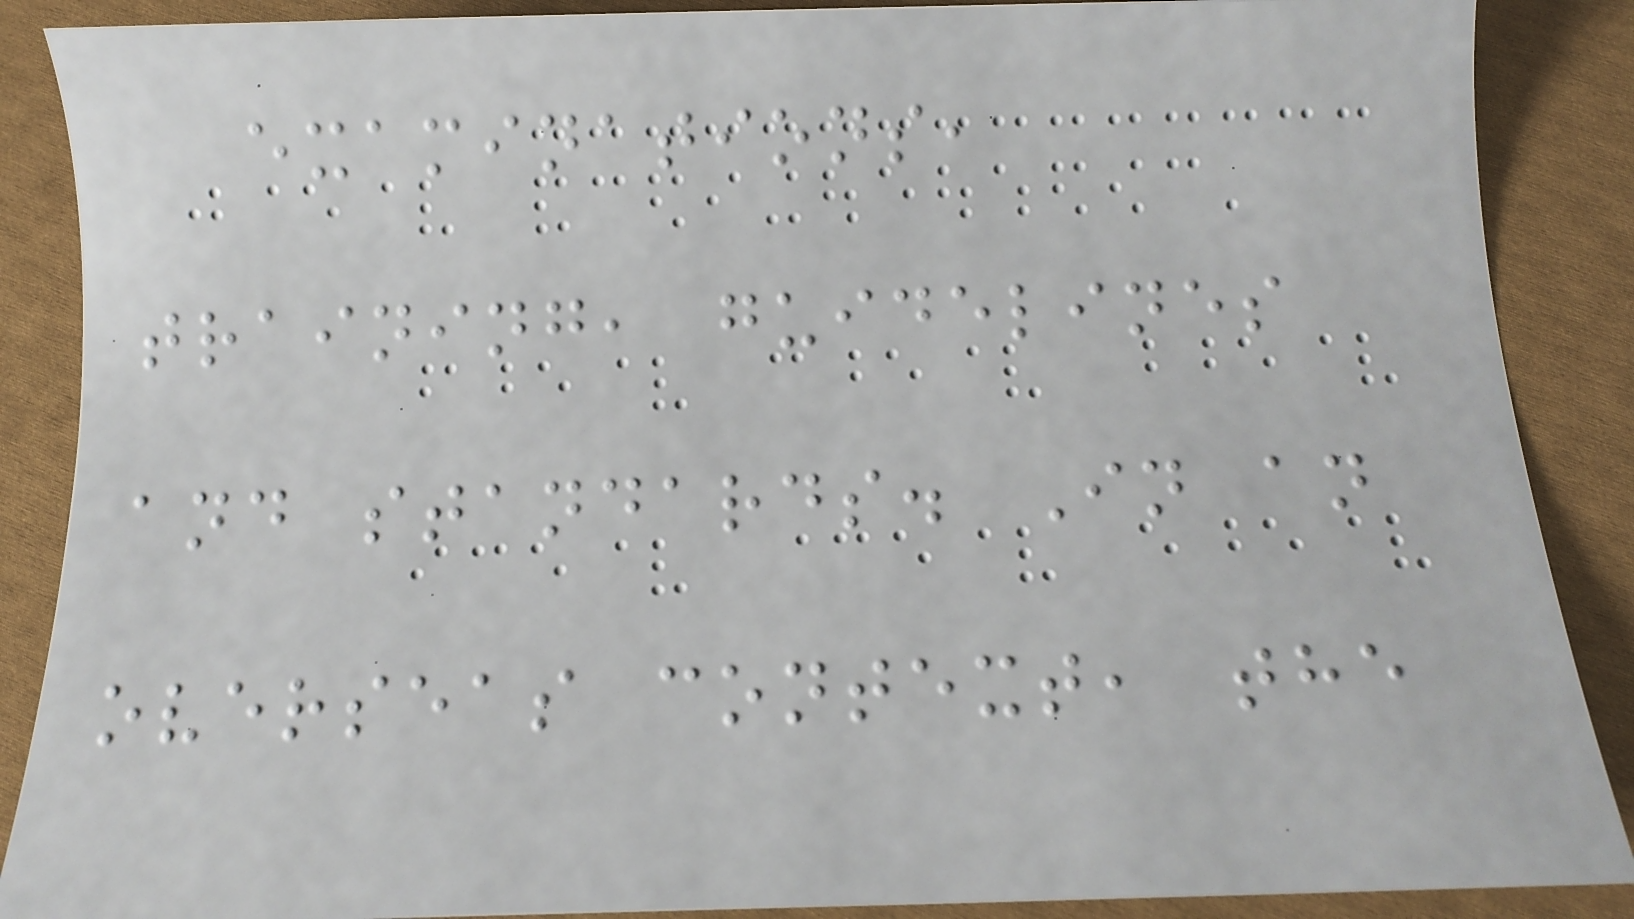examinations,
training, guidelines
and standards. In an
overseas context, the
